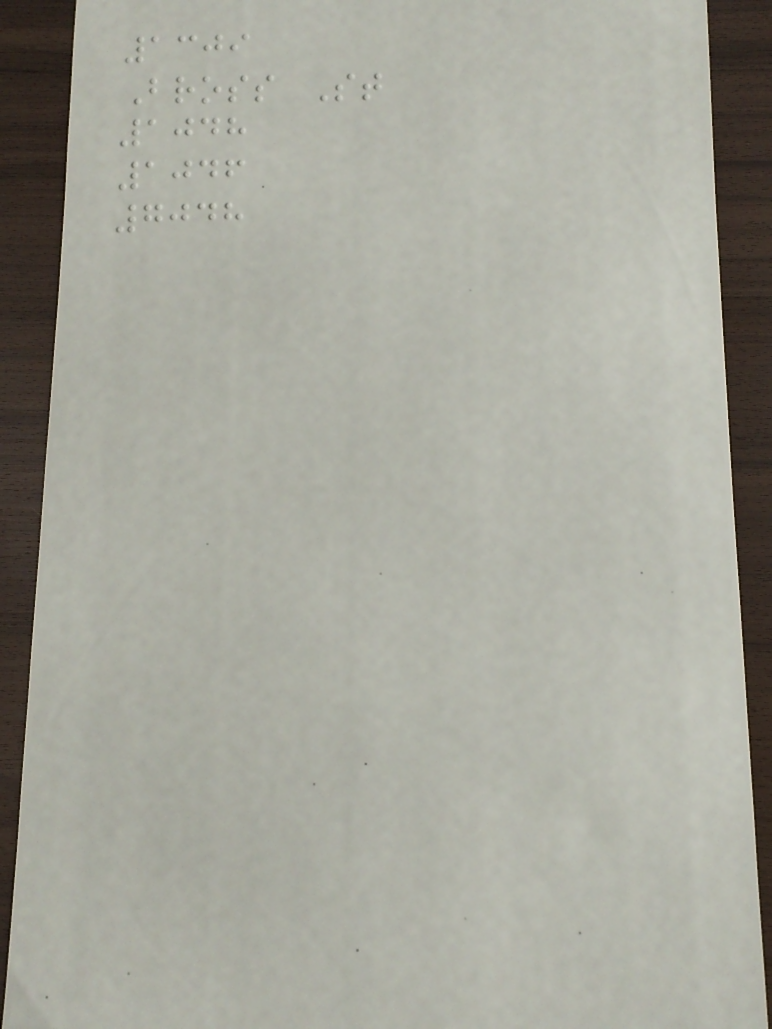1309
Bross St
1048
1046
7048
